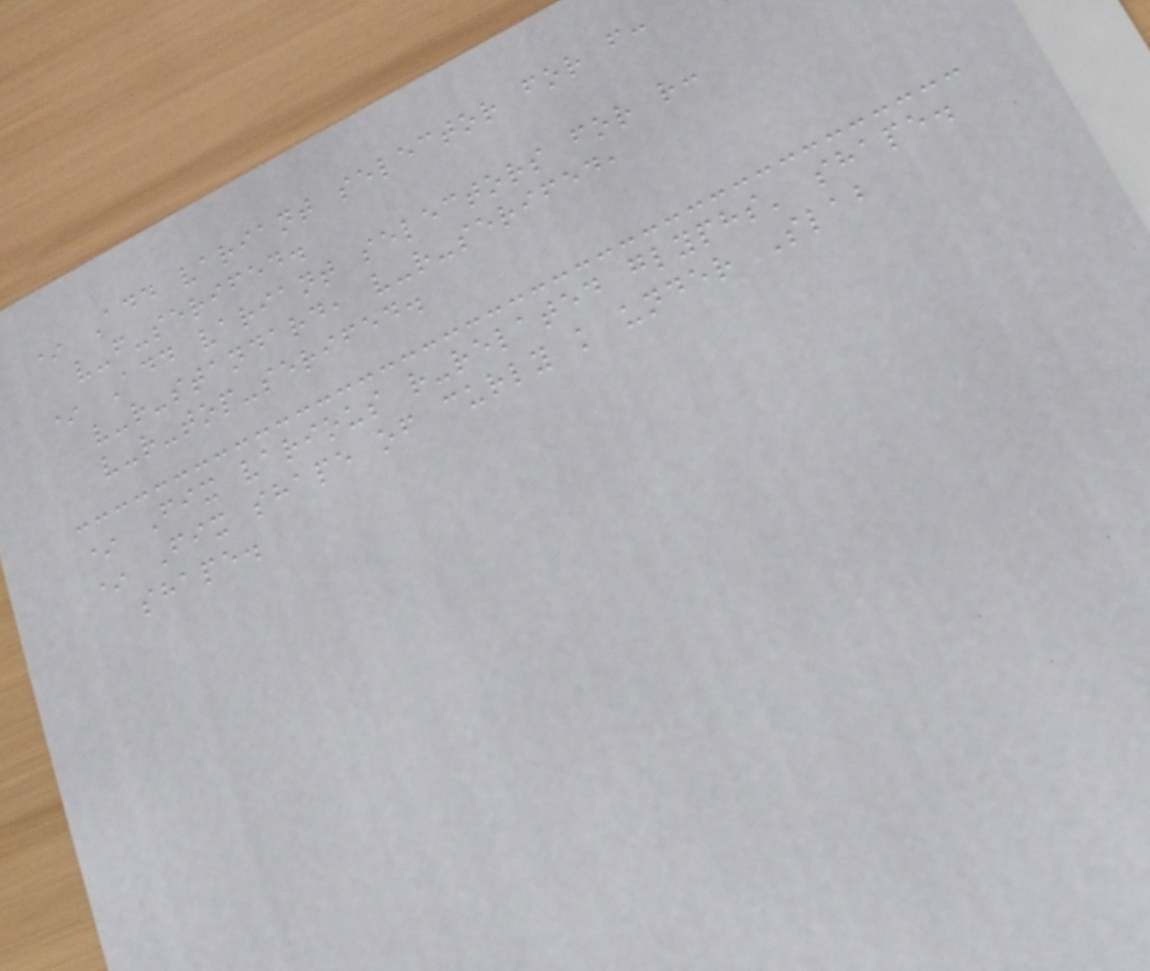* Add variant selector for f:
v-f-serifed.
* Add variant selectors for r:
v-r-standard, v-r-serifed,
v-r-top-serifed.
* Fix various r-related glyphs' shape.
* Fix shape of curly k under Slab
shape.
